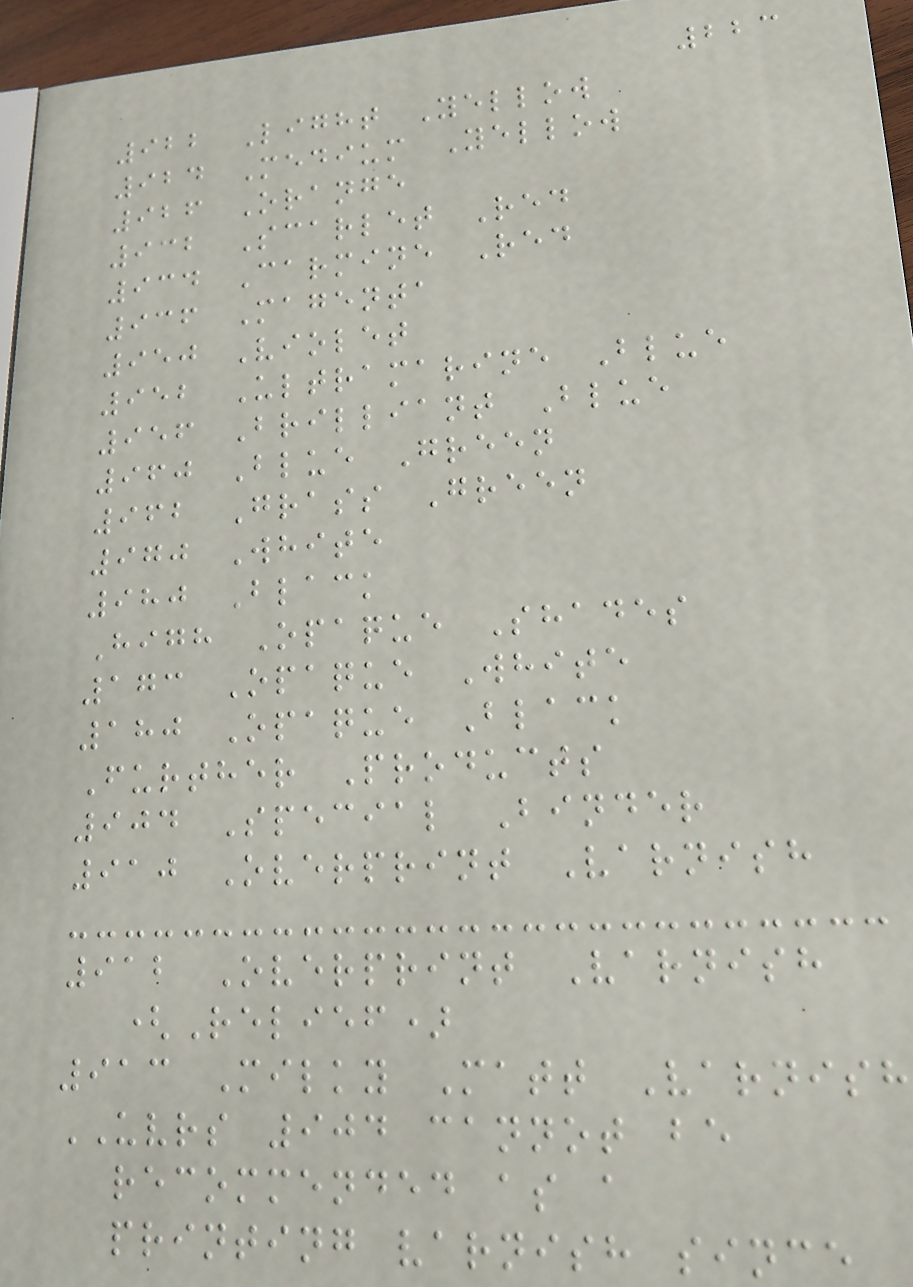223
922 Light Yellow
924 Medium Yellow
926 Orange
932 Scarlet Red
934 Carmine Red
936 Magenta
950 Violet
952 Ultramarine Blue
956 Brilliant Blue
960 Blue Green
962 Grass Green
970 White
980 Black
High Opaque Shades
173 Opaque White
180 Opaque Black
Further Products
904 Special Binder
910 Overprint Varnish
912 Overprint Varnish
(Relief)
913 Milky Matt Varnish
UVRS 904 cannot be
recommended as a
printing varnish since
